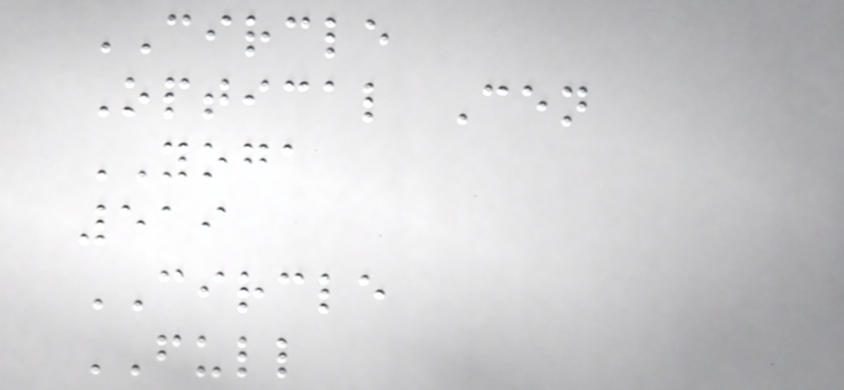CIRCLE
Optical Cen
YOGA
519
CIRCLE
FULL
